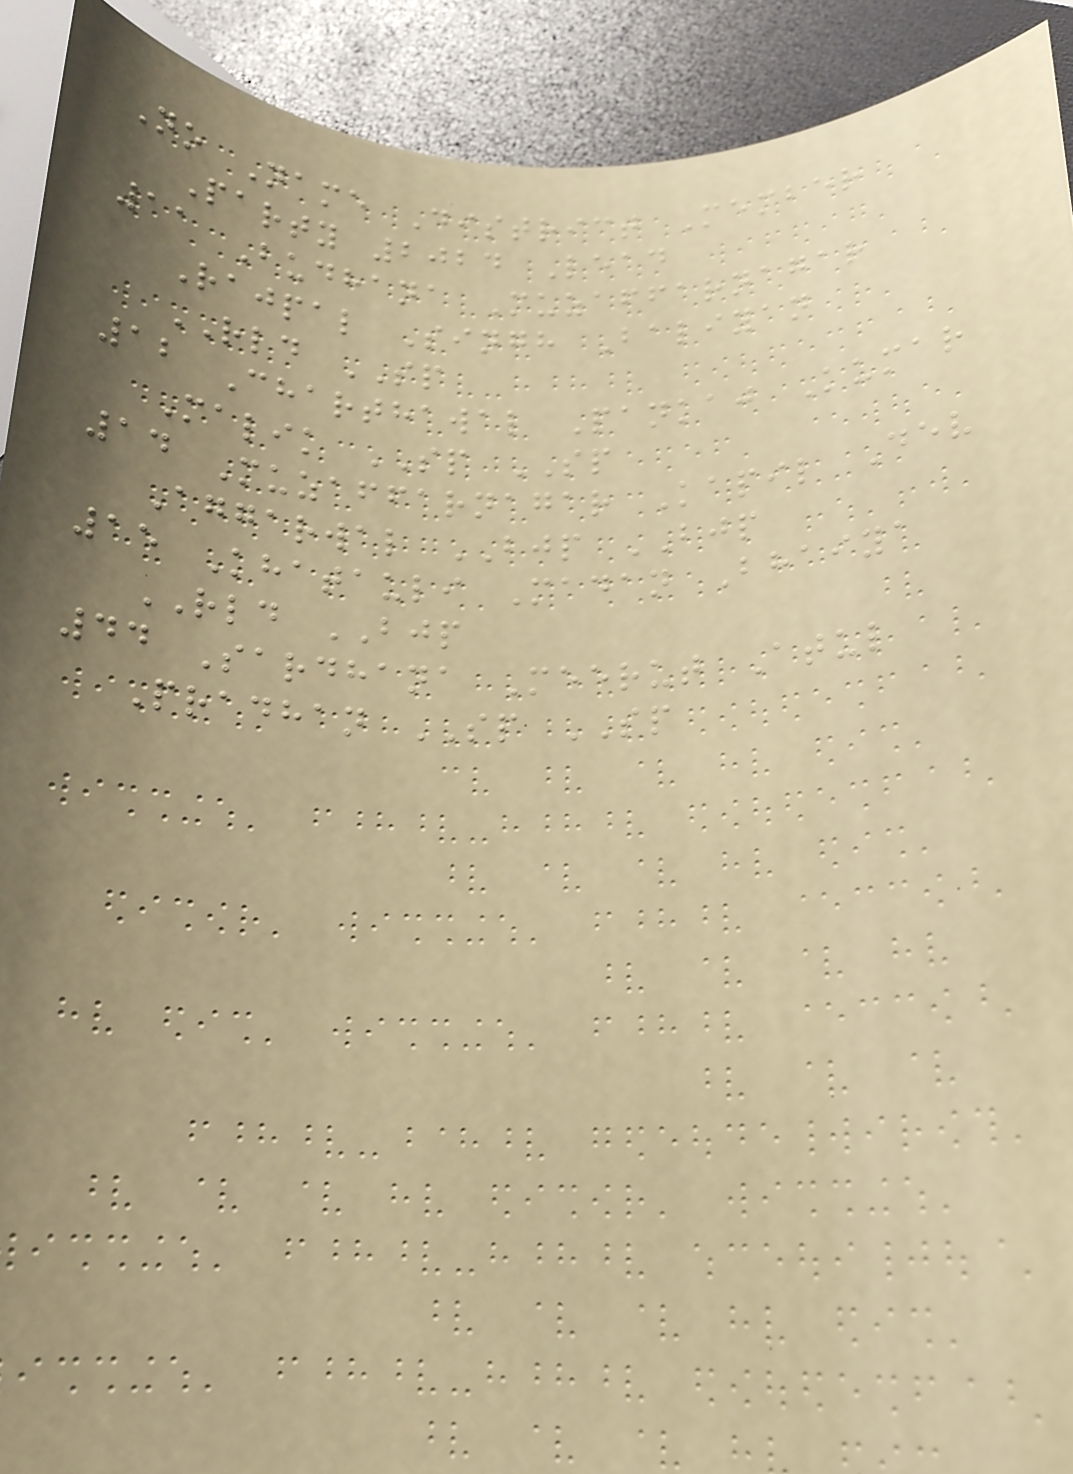No Name District Member
Party 2024 Lead
11 Budhana Muzaffarnagar
Rajpal Singh Baliyan
RLD SP
12 Charthawal Pankaj Kumar
Malik SP SP
14 Muzaffarnagar Kapil Dev
Aggarwal BJP BJP
15 Khatauli Madan Bhaiya
RLD BJP
44 Sardhana Meerut Atul
Pradhan SP SP
